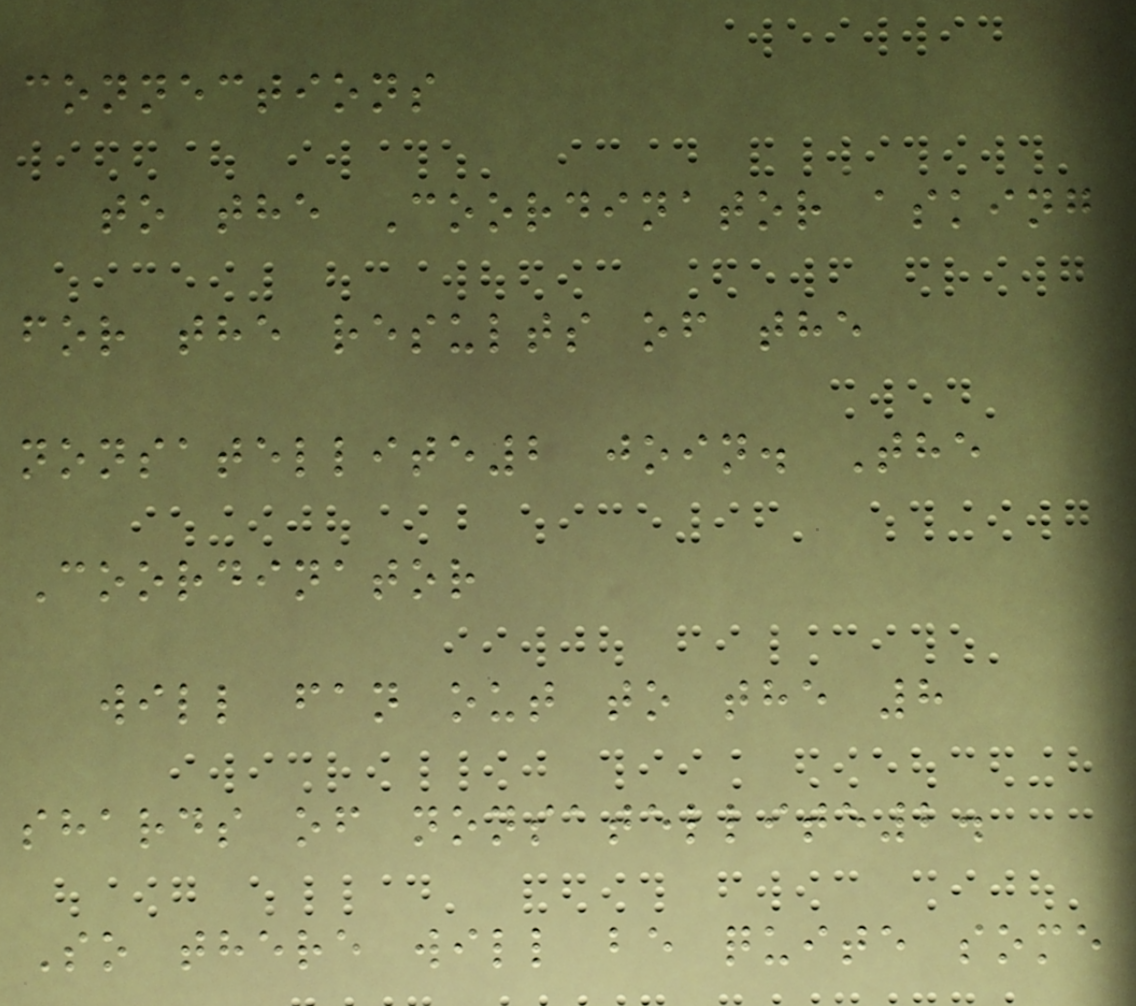connections
to the Coordinator asking
for the results of the
nonsatellite2 join. The
Coordinator
will fan out to the 8
shards of nonsatellite2.
So there will be quite some
